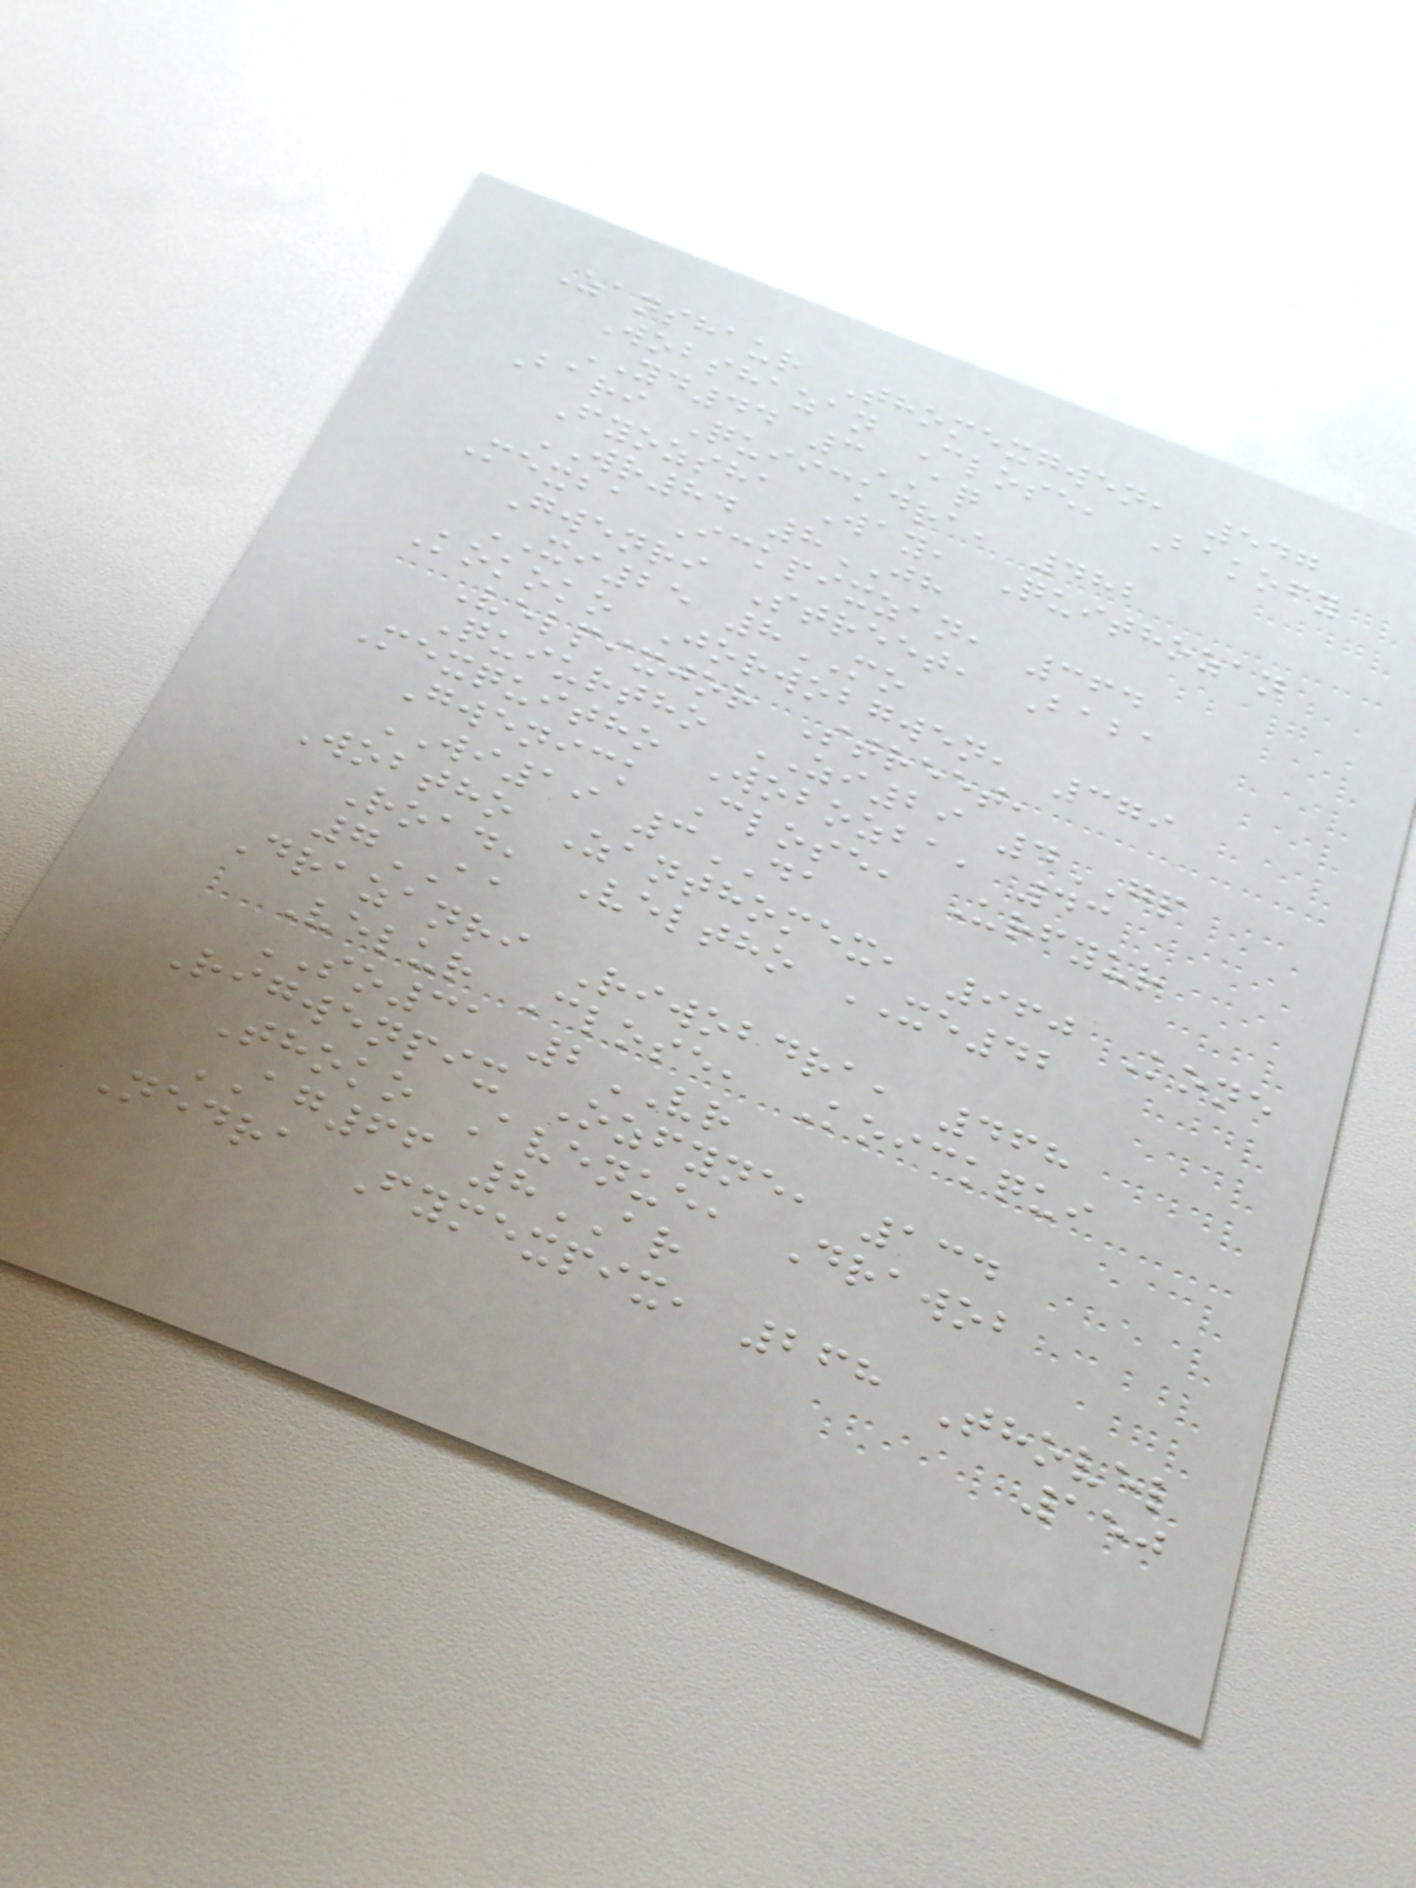Zanshaur Thomexgwen, 547
Wobshazan Close, Bakofy
YD44 3AQ
Bari Quiickdra, 482
Fyozsha Way, Quithozan
WR84 8JH
Mexba Ickpixzan, 364
Gwenri Street, Baba
XI25 8MO
Kokoko Jorwobgwen, 379
Velpixjor Street,
Quiurtho ZI29 4GP
Mexquitho Wobozba, 43
Gwenick Close, Urfyur
WI19 3DA
Wobtho Zanthomex, 960 Kone
Road, Veltho XE42
7AA
Drazanri Riwobdra, 468
Velur Close, Koickqui
SO31 2VR
Rigwenpix Ozfyne, 134
Thoko Avenue, Drawob
AG66 8AR
Nedra Fymexpix, 268 Thovel
150
